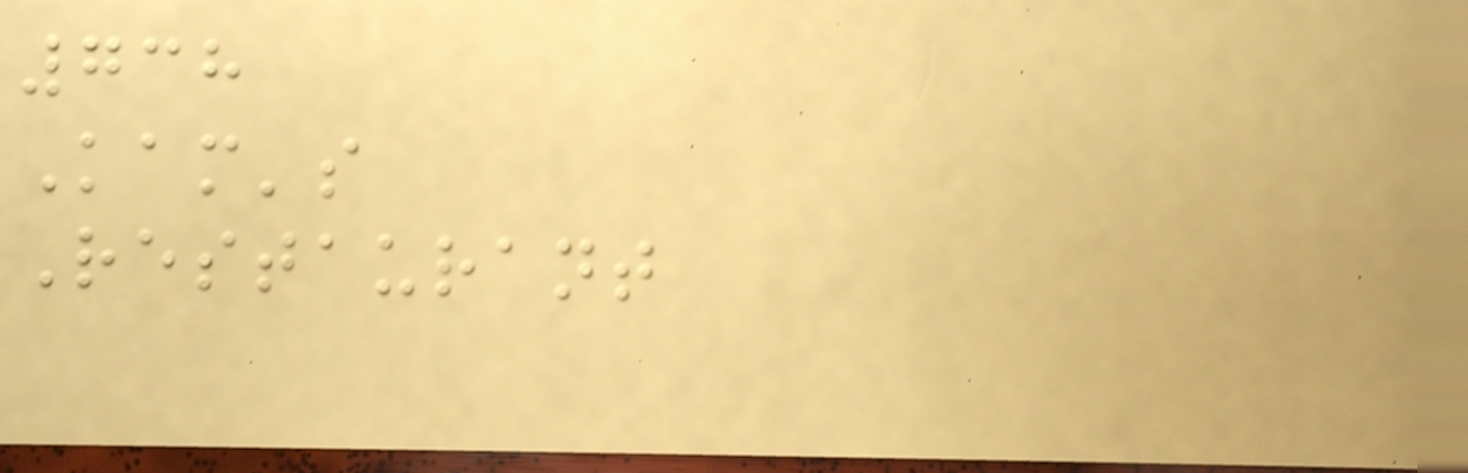738
Kam's
Restaurant
